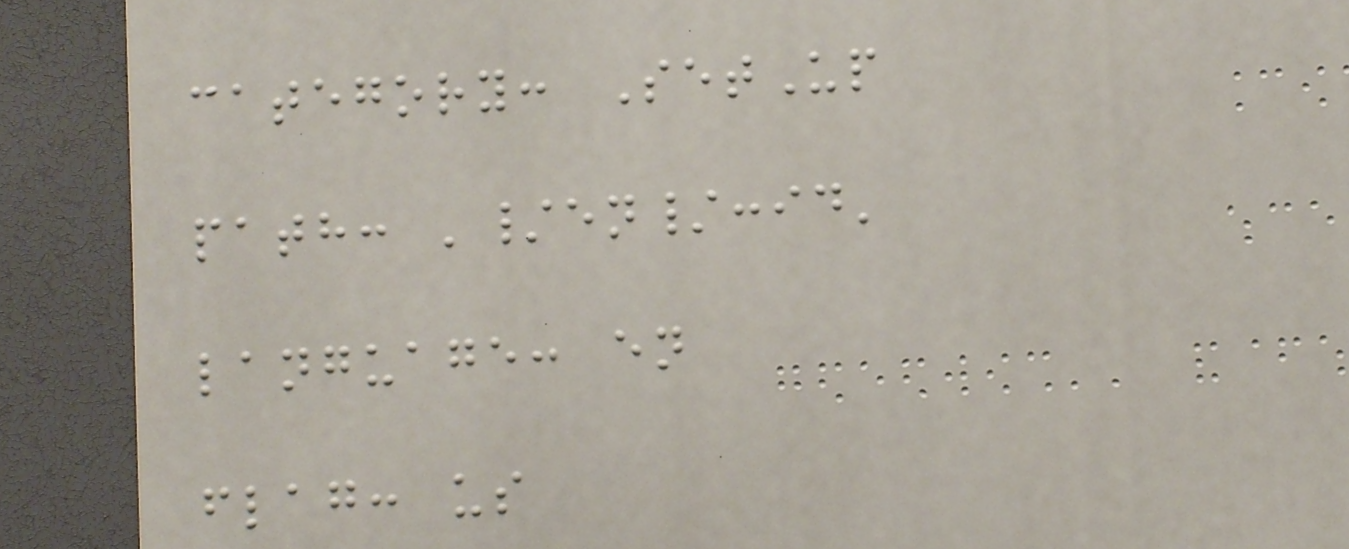category: SetUp
path: '/en/:id'
language: en
flag: us
